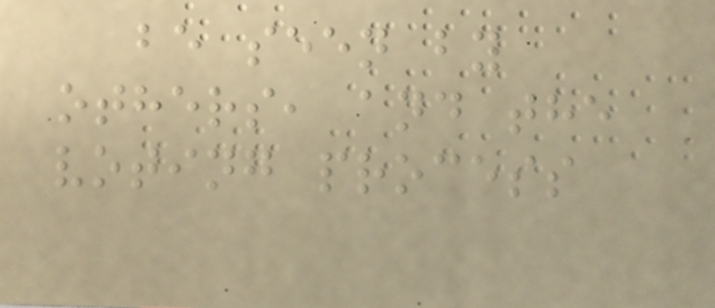be seen by
others, and the
voting process
